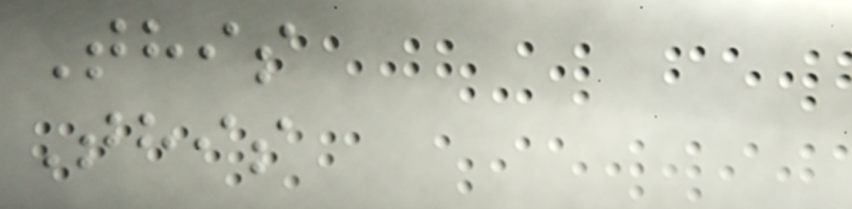This
This
